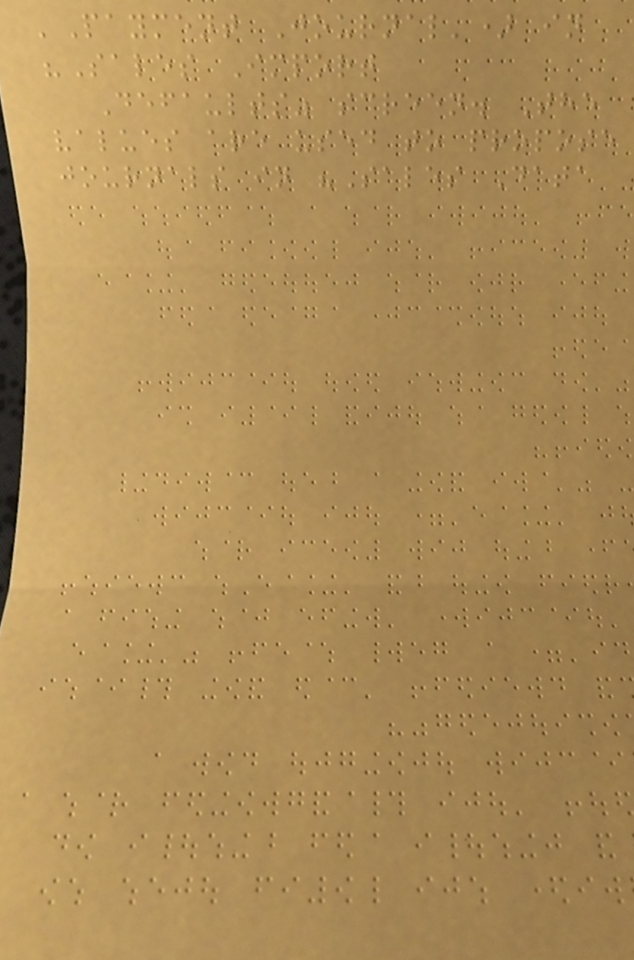'Payment Journal') in
"Sales Import
Defaults" screen. The
values are used to propose
journals in "Sales Data
